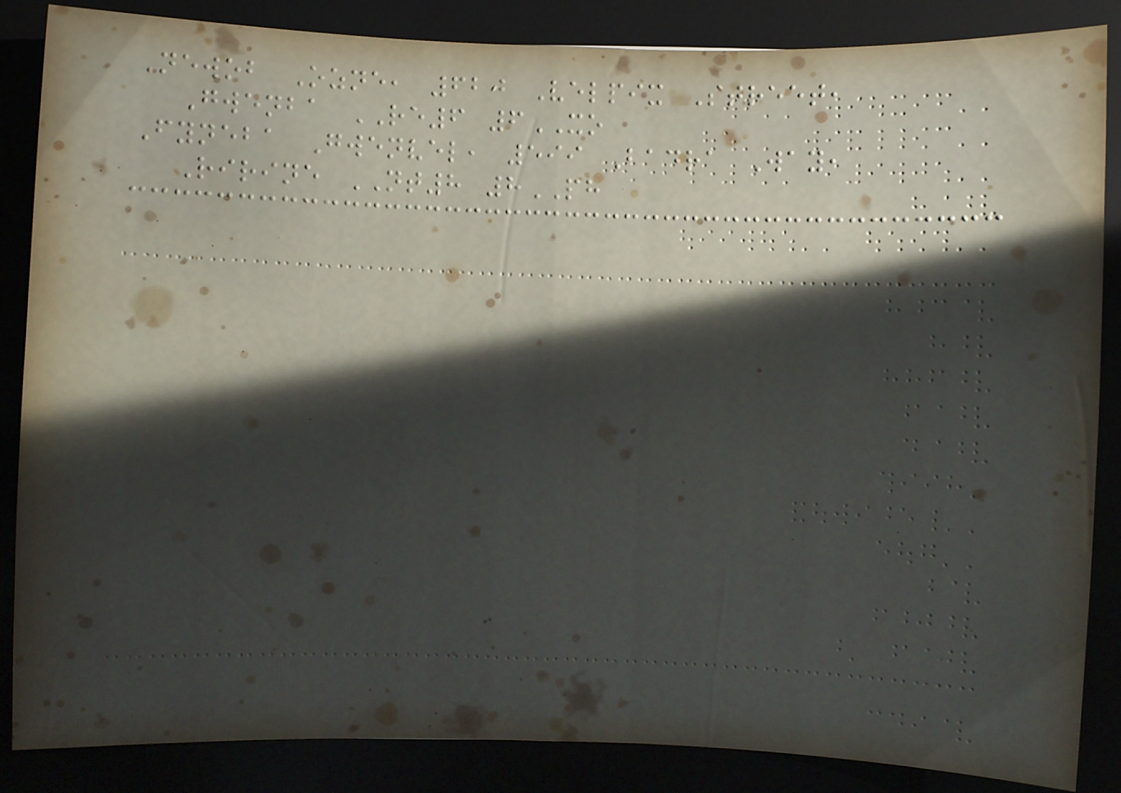Newob Ozne, 620 Velpix Street,
Gwenba RE6 6XO
Fyneba Gwenvel, 599 Badra Way,
Ririne NT8 8PH
